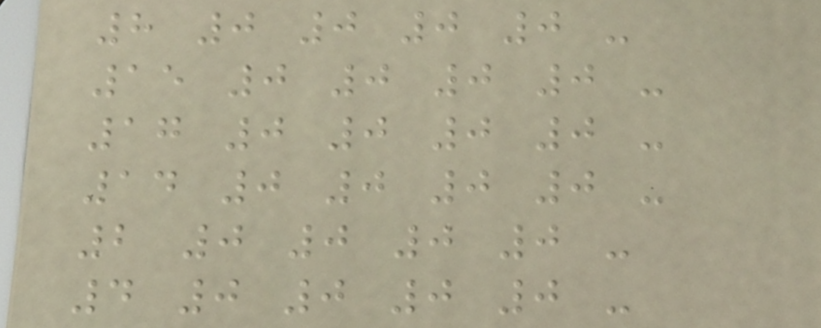8 0 0 0 0 -
15 0 0 0 0 -
17 0 0 0 0 -
14 0 0 0 0 -
2 0 0 0 0 -
4 0 0 0 0 -
